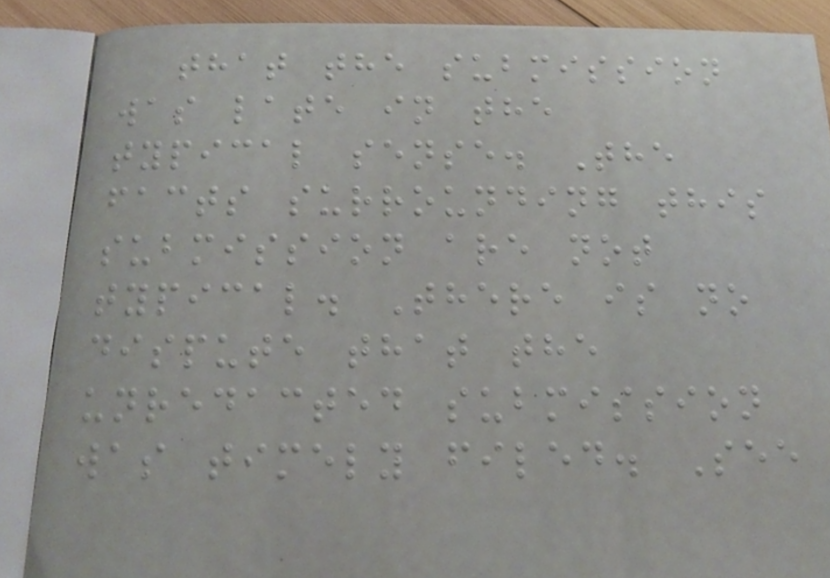that the submission
was late in the
typical sense. The
facts surrounding this
submission are not
typical. There is no
dispute that the
unredacted submission
was timely filed. See
